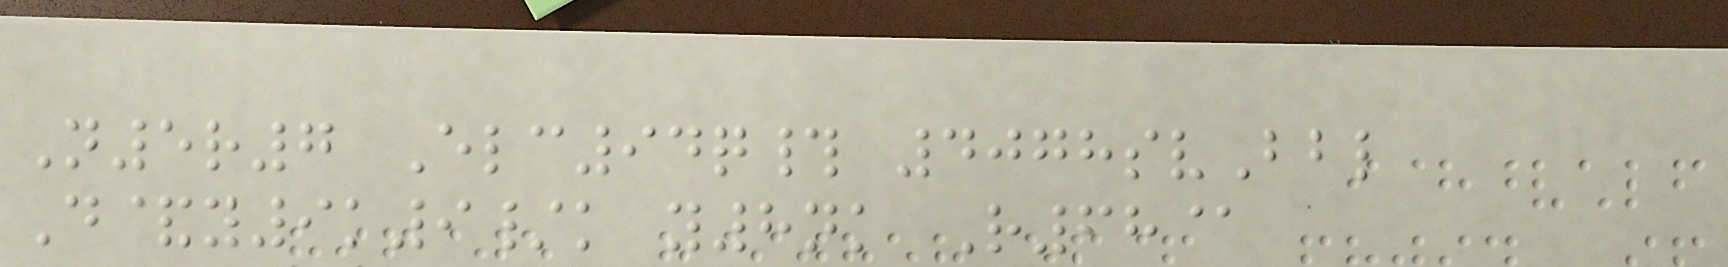N5r7 Elc94q# 4078svBbl
D&y9k9/k y8nk R68@
